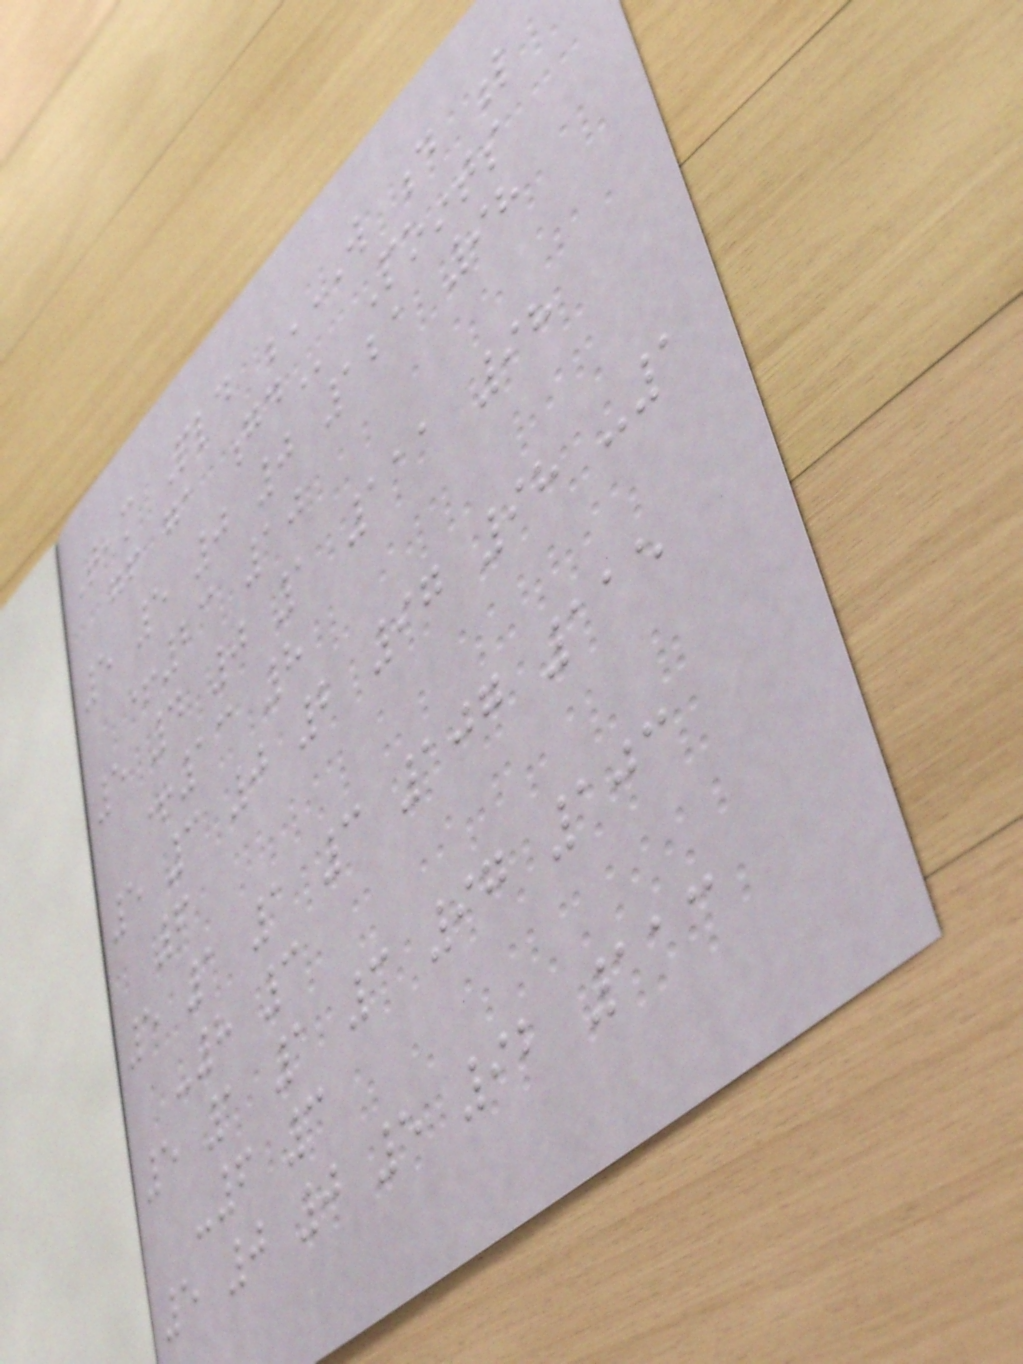Team Pld W D L
GF GA GD Points
5 5 0 0 121 98
+23 10
5 4 0 1 111 98
+13 8
5 3 0 2 97 98 -1
6
5 1 1 3 107 115
-8 3
5 1 1 3 97 103
-6 3
5 0 0 5 92 113
